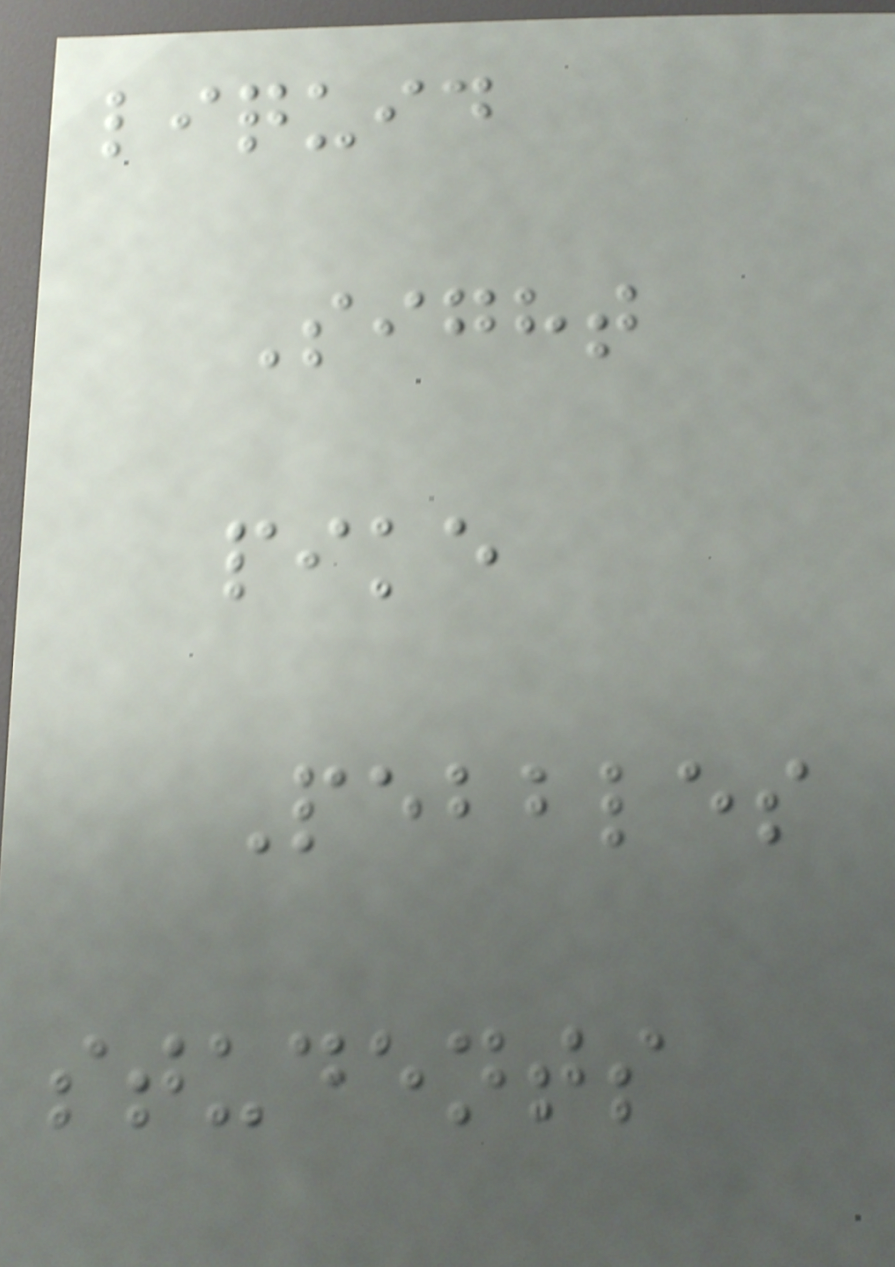liquid
Sight
pike
Pebbles
students
